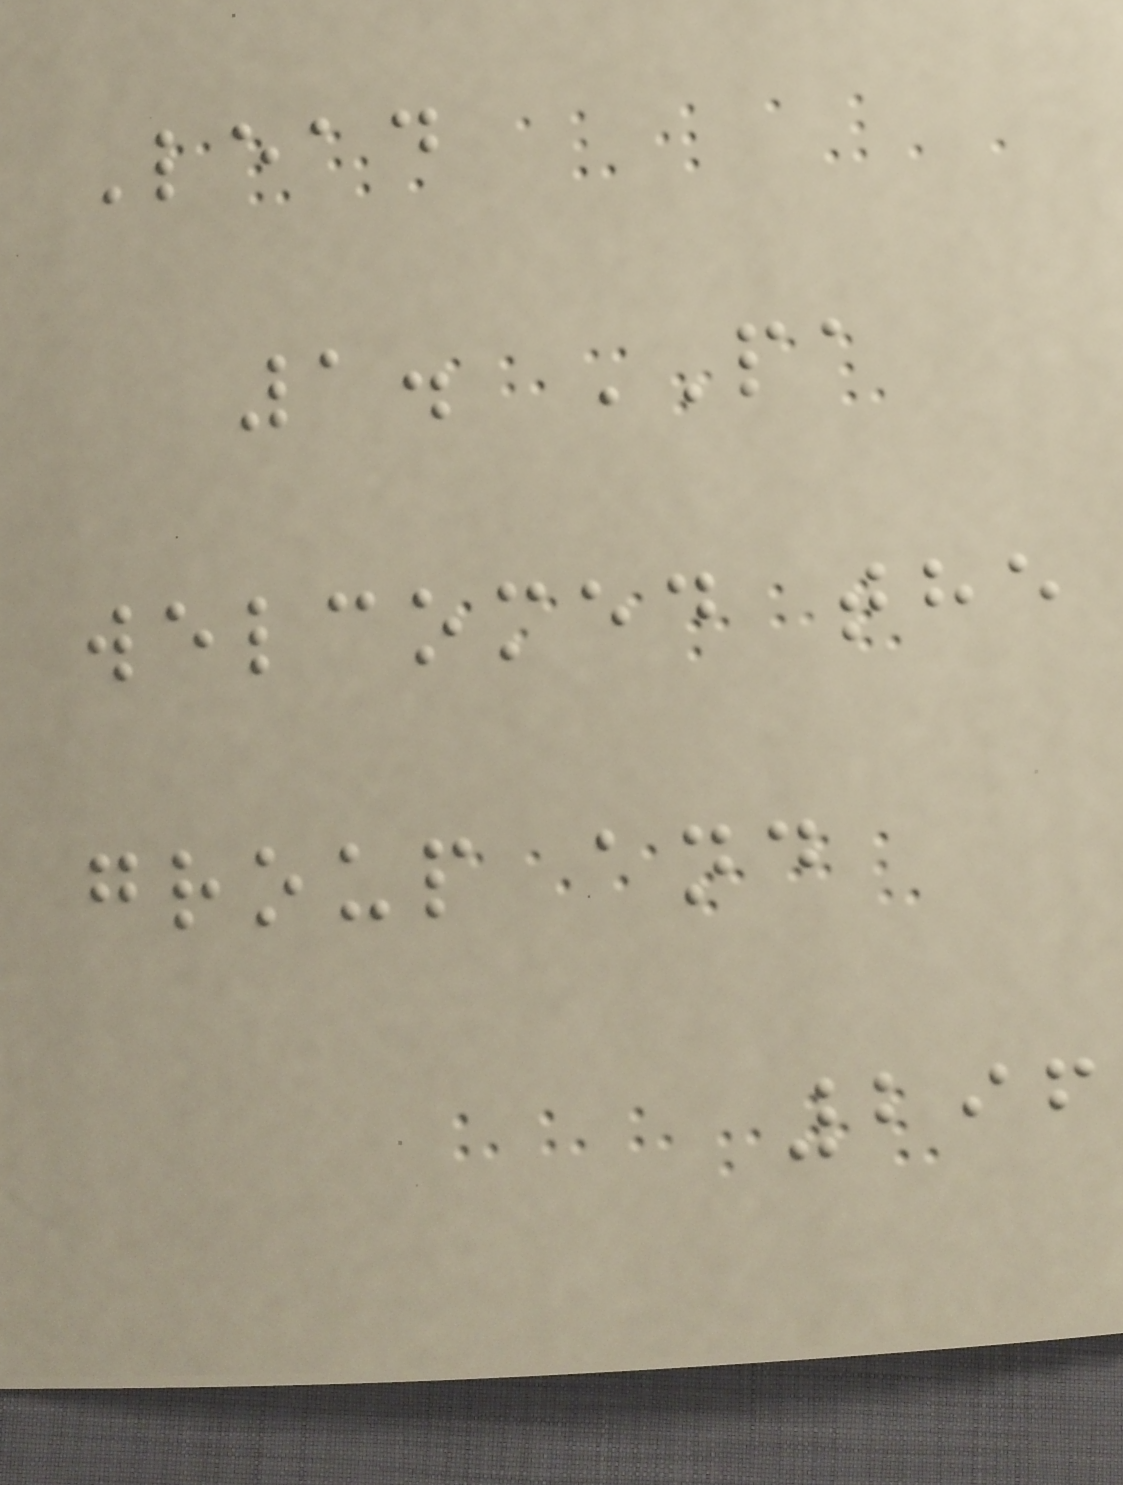Lead
1. PA
welcomed the
group and
296
